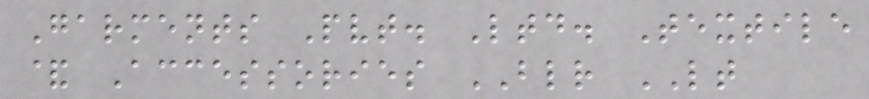Garments Pvt. Ltd. Textile
& Accessories BLR LT
